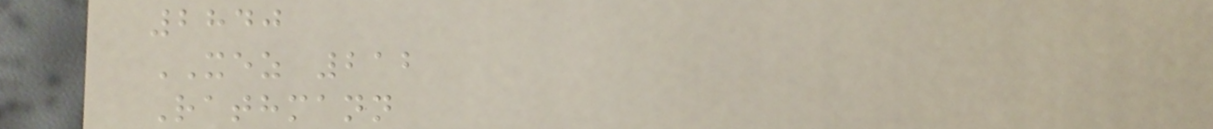2840
XEZ 212
Rathmann
